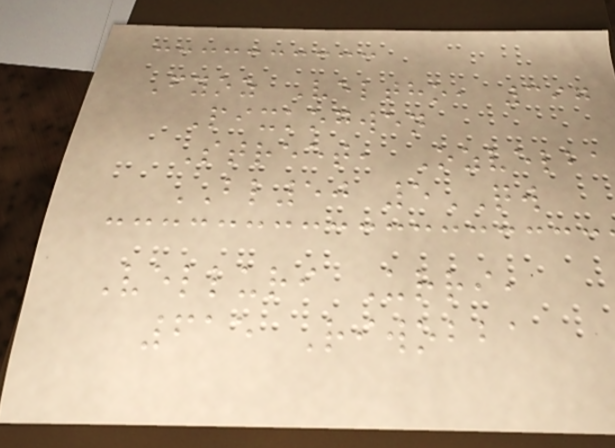Fyoz Veltho, 397
Pixkogwen
Street, Ozvelba
BL50 5QW
Velluri Urri,
615 Riwobba
